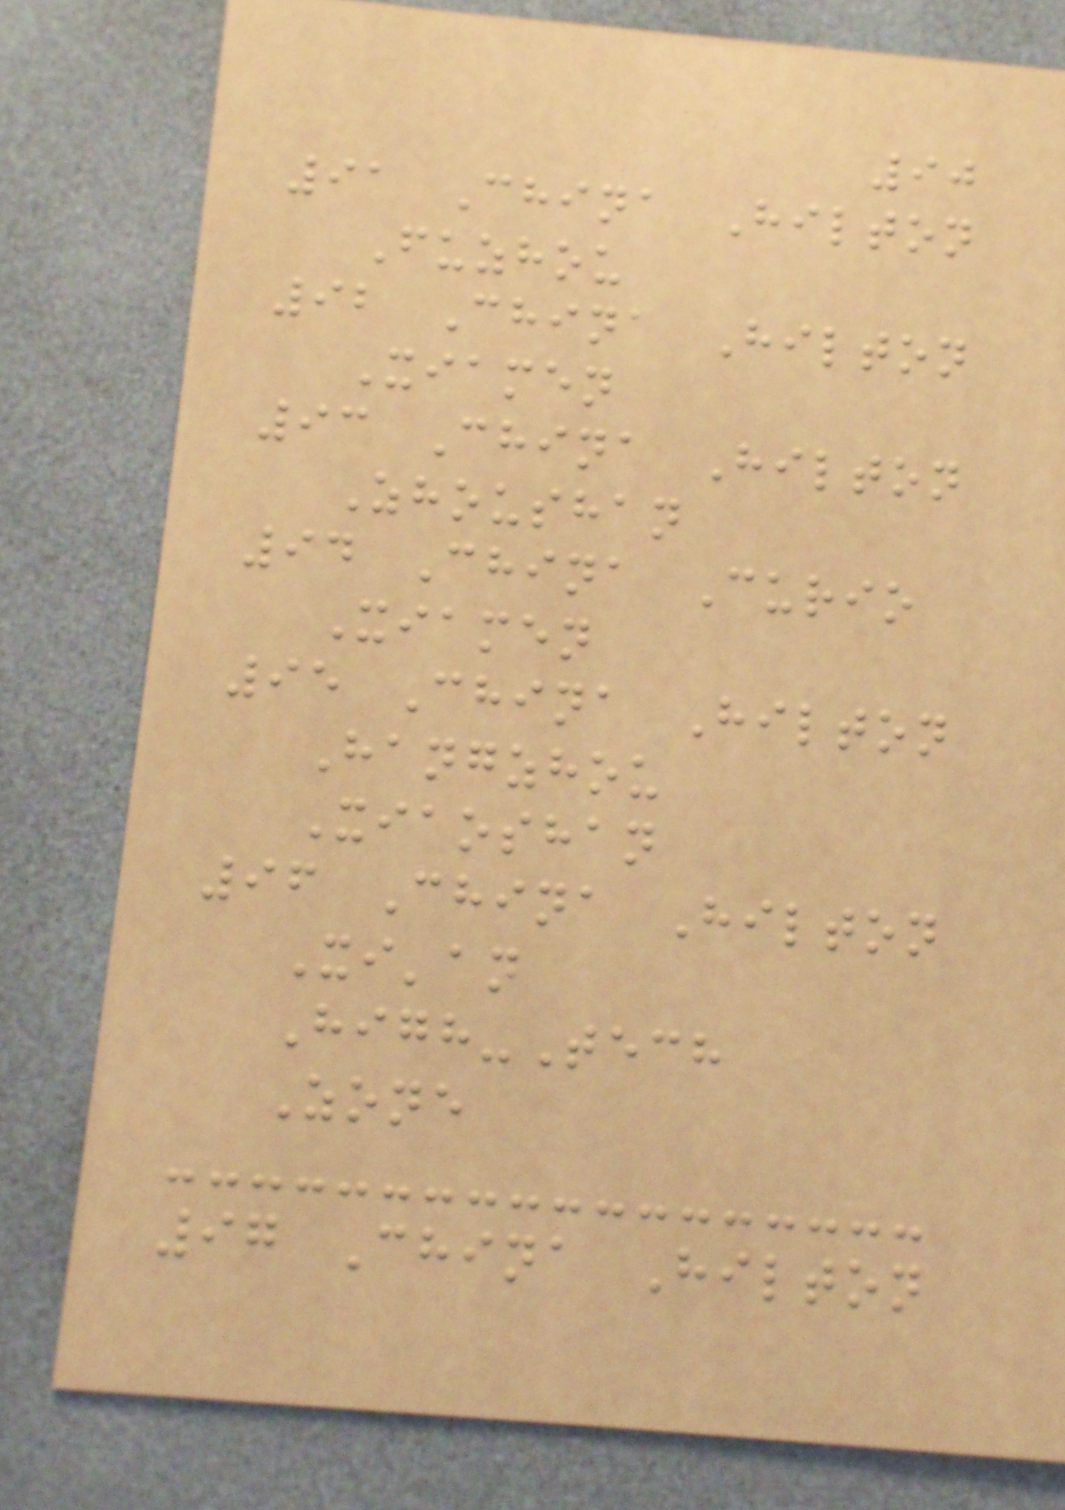90
91 China Hilton
Fuzhou
92 China Hilton
Xiamen
93 China Hilton
Zhoushan
94 China Curio
Xiamen
95 China Hilton
Hangzhou
Xiaoshan
96 China Hilton
Xi'an
High-Tech
Zone
97 China Hilton
